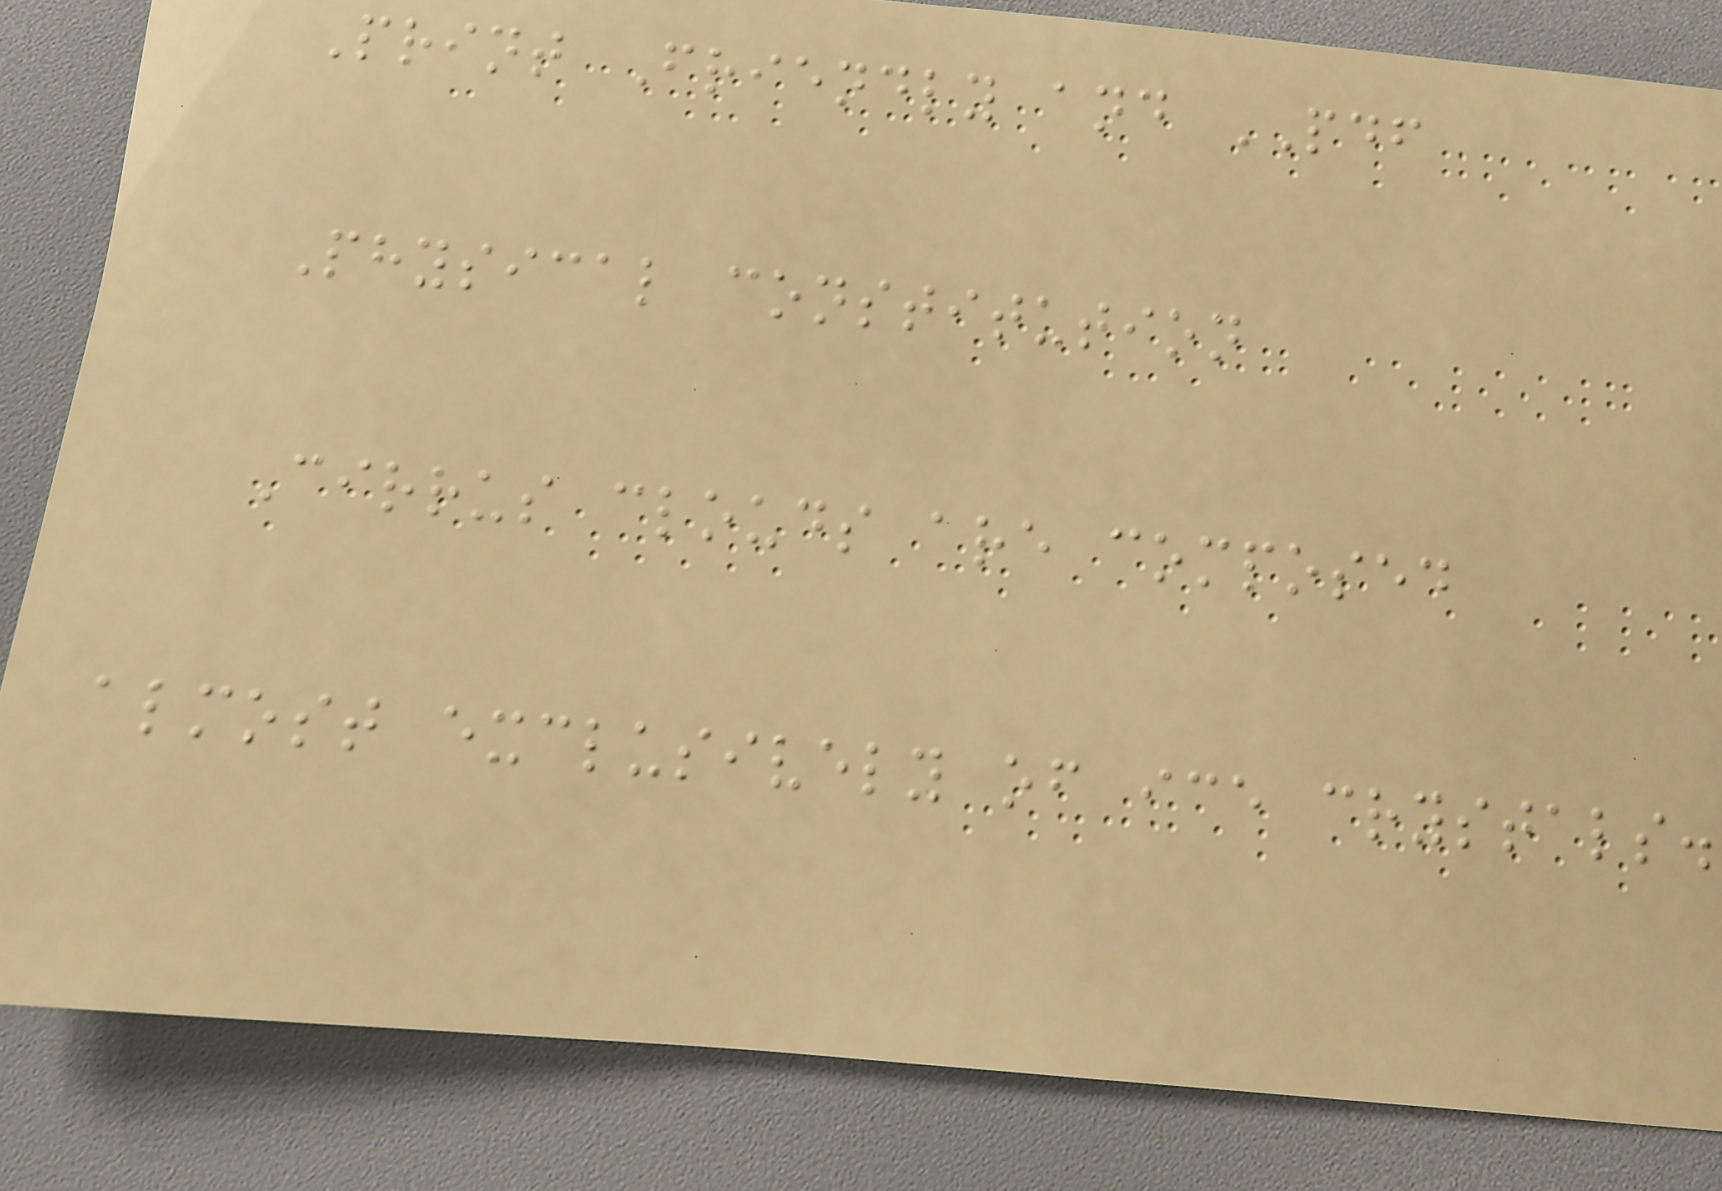Print Friendly and PDF
Physical constitution
Cirrus clouds are composed
almost exclusively of ice crystals.
